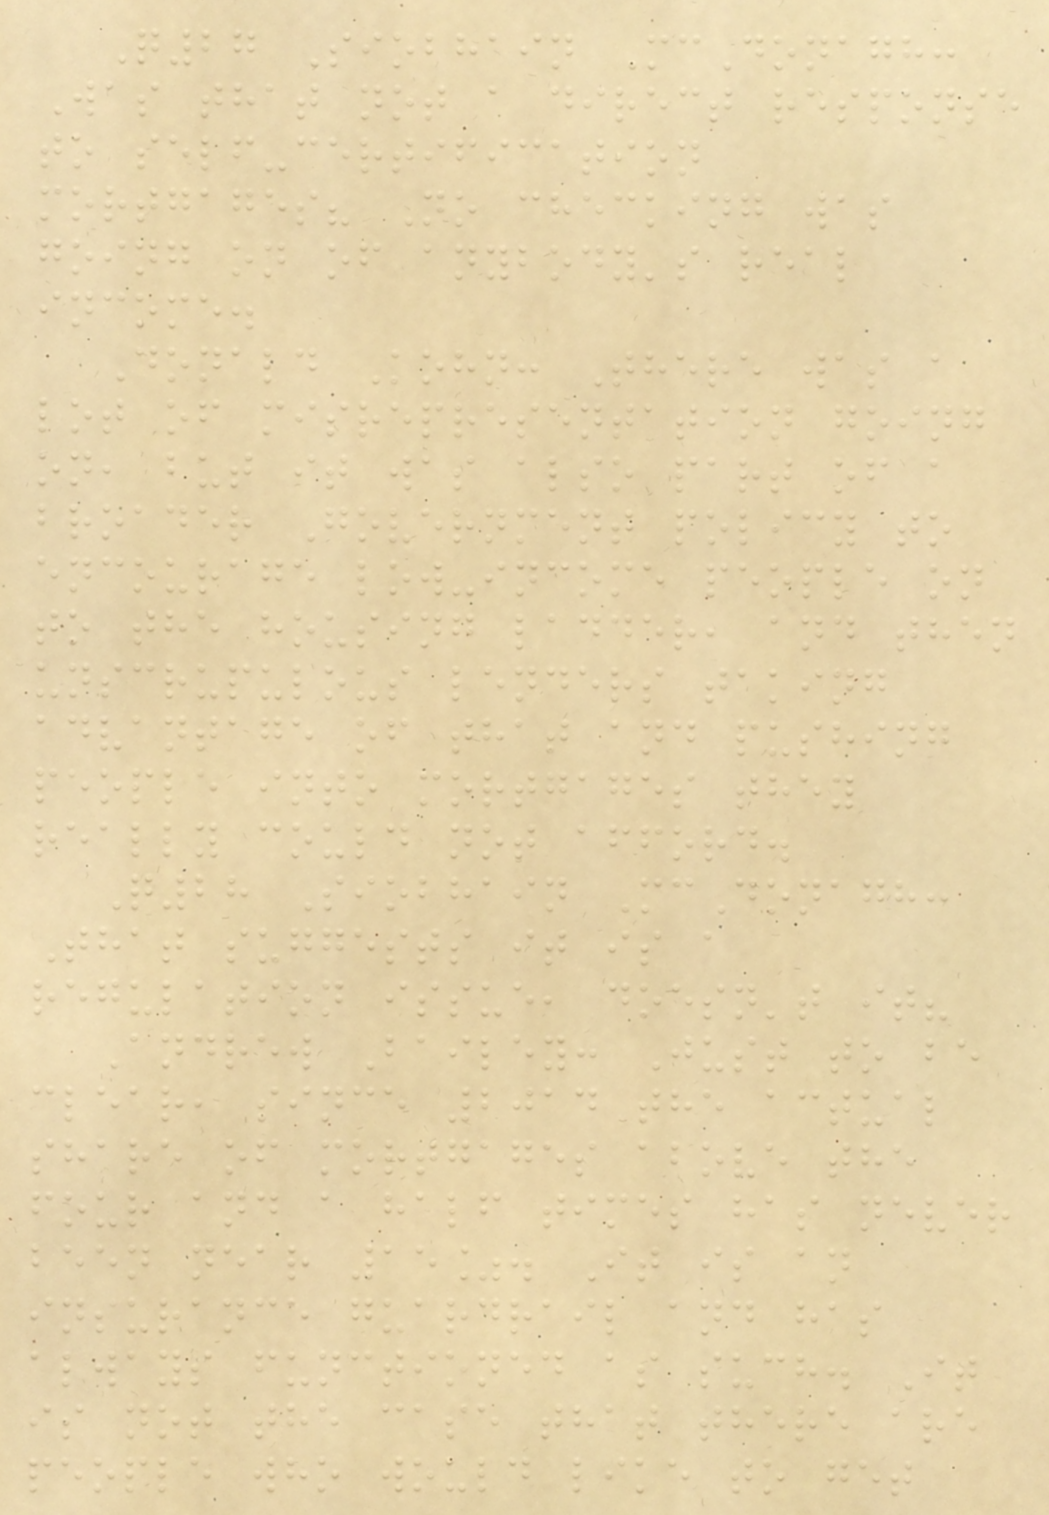Q27 Siobhain McDonagh:
Was that not a direct response
to self-certification
mortgages? No checking was
going on of anybody's real
income.
Donald Kohn: There was a
lot of misrepresentation going
on, but it was also part of a
broader Government policy to
encourage low-income people on
to the housing ladder, and then
unscrupulous lenders taking
advantage of that and pushing
people into mortgages they
really could not afford.
Q28 Siobhain McDonagh:
That suggests it is a
regulation issue, doesn't it?
Andrew Bailey: Just to be
clear, since 2014 the actual
share of mortgages above the
four and a half times has never
been near 15%. It is an
insurance guardrail and has
always functioned as such. It
is not the case that there are
people who would like to get
